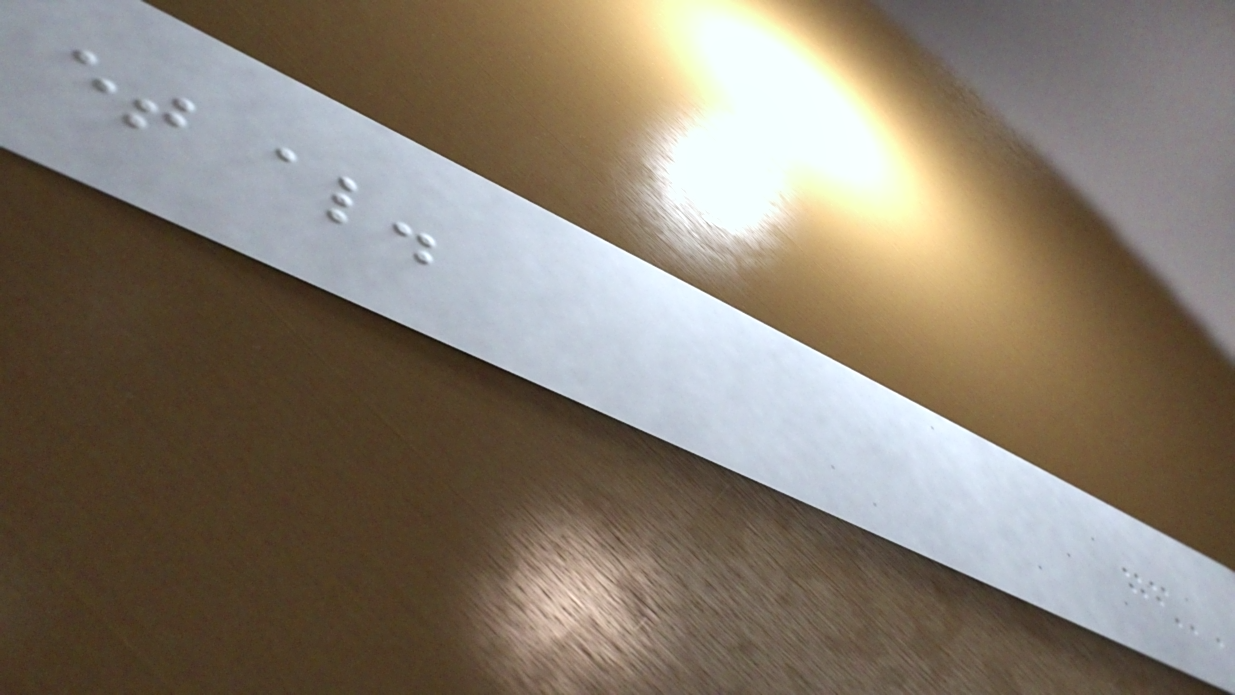et al.
